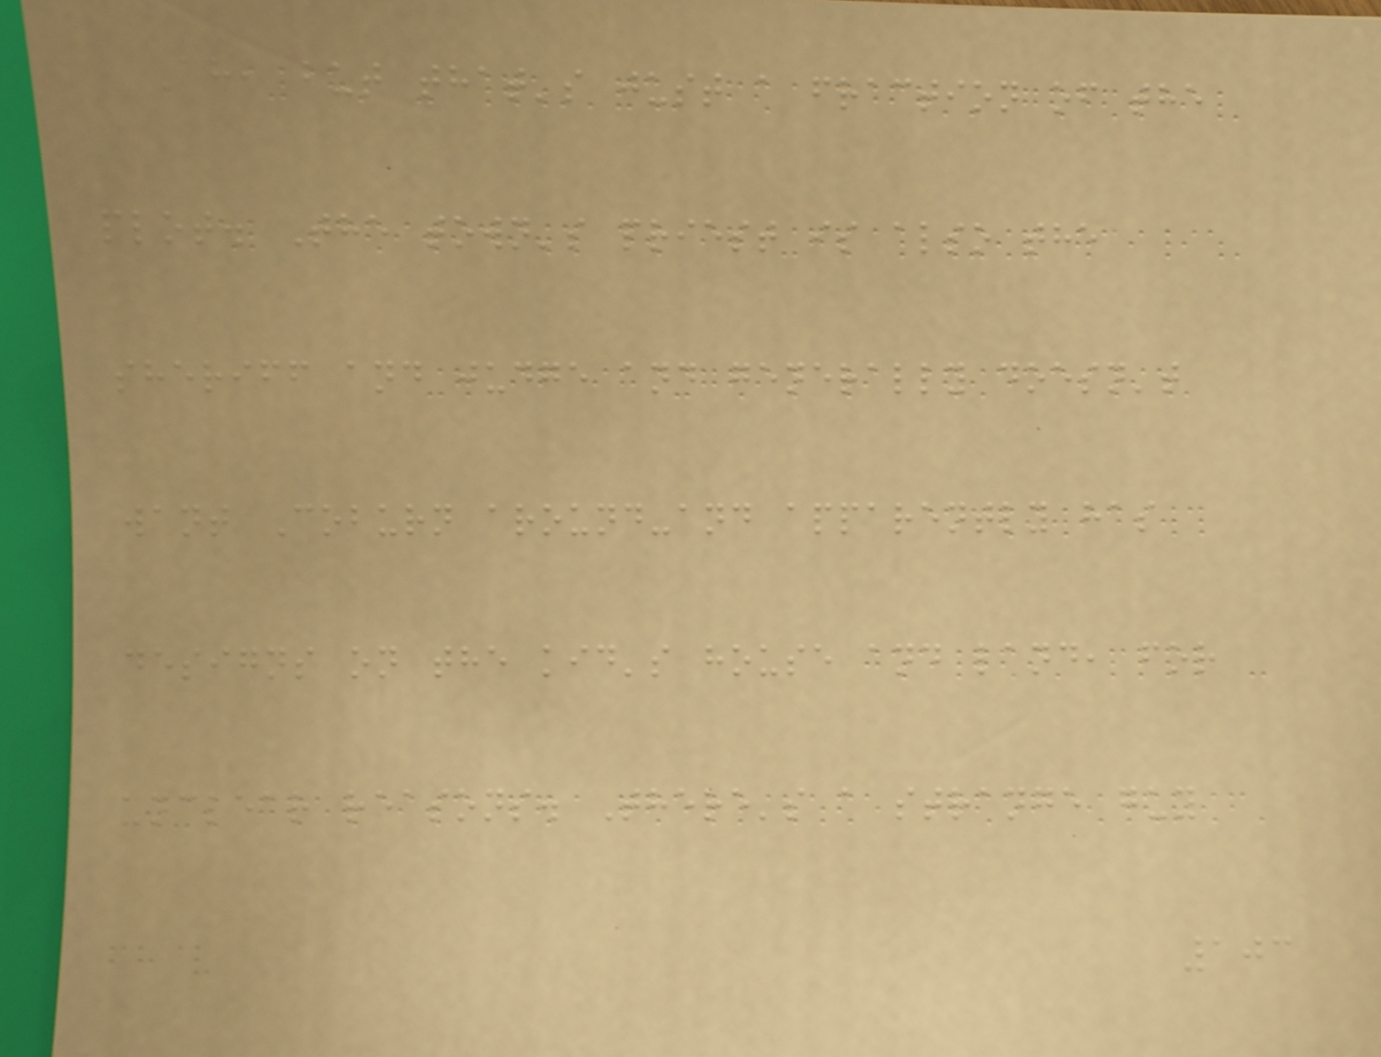Ah, but that's just a fraction of the
plot. The town's priest is also the
sheriff and judge and generally doesn't
want Coburn around-and apparently has
designs on the kid's house and land, for
unclear reasons. There's a strange guy
103
